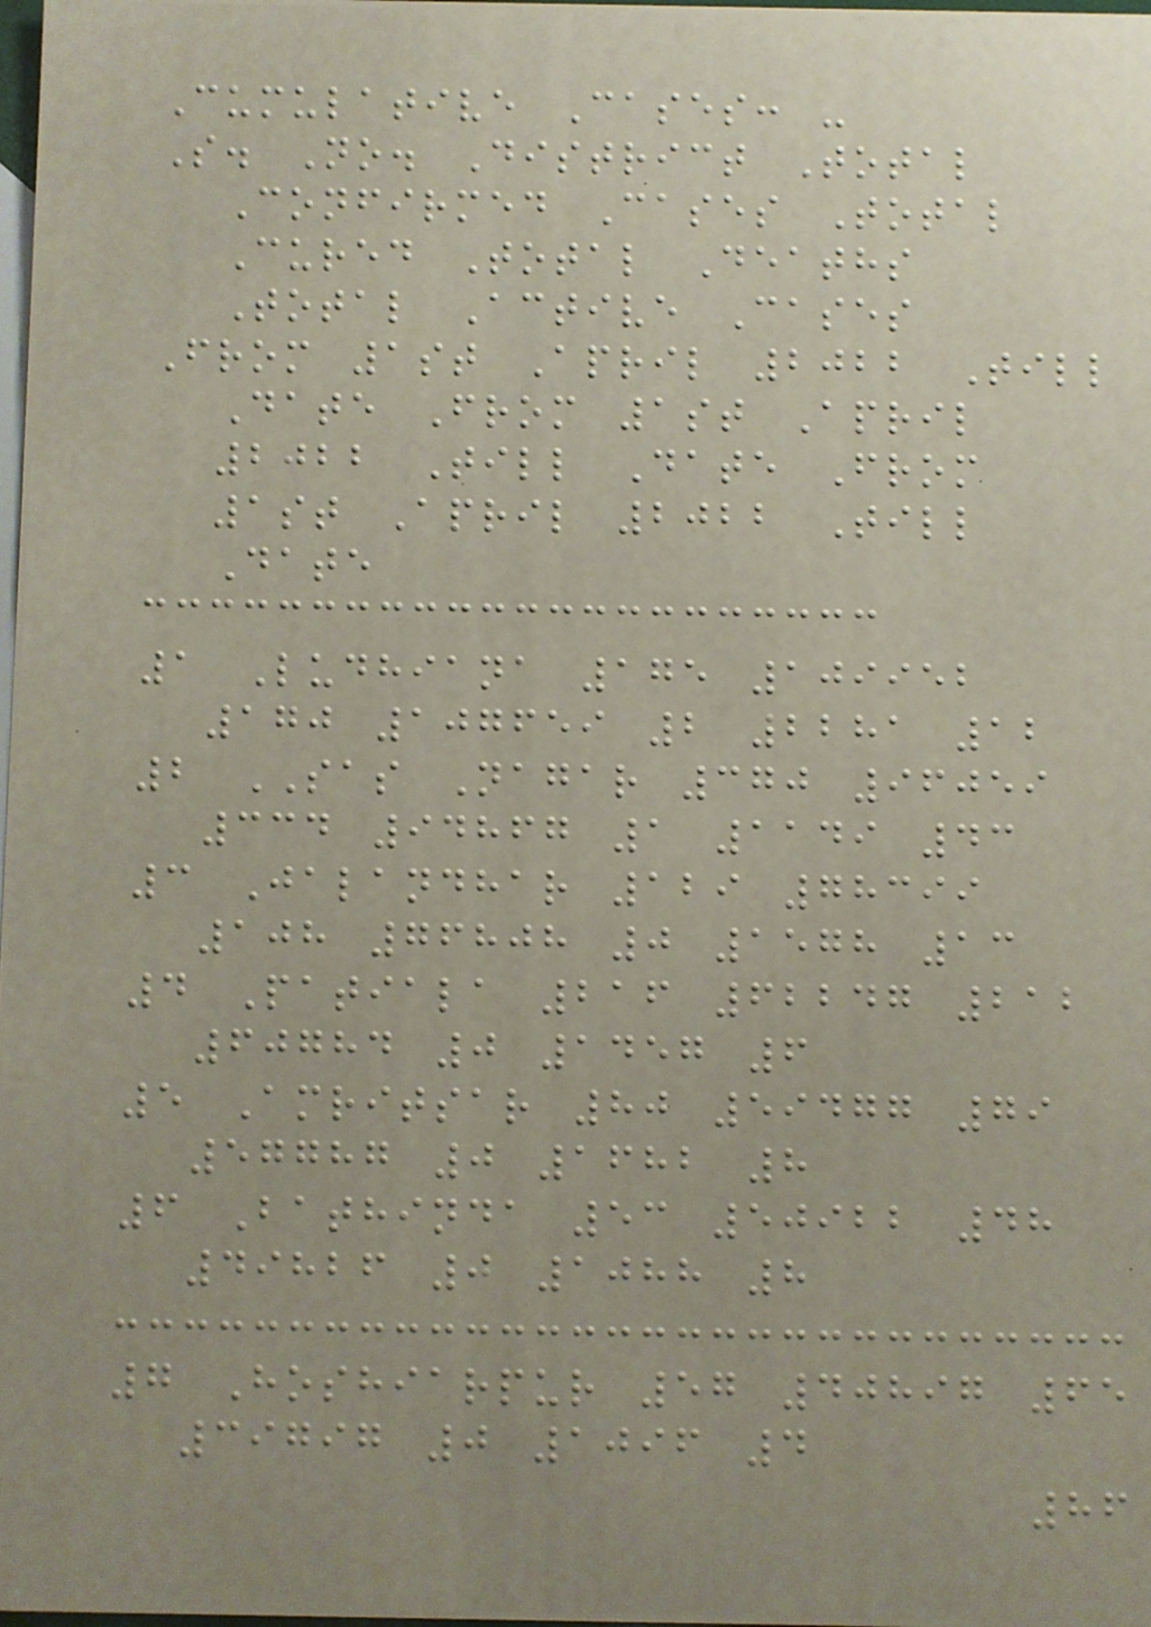Cumulative Cases: -
S. No. District Total
Confirmed Cases Total
Cured Total Deaths
Total Active Cases
From 1st April 2022 Till
Date From 1st April
2022 Till Date From
1st April 2022 Till
Date
1 Ludhiana 175 109952
170 107659 2 2281 12
2 SAS Nagar 370 96059
334 94867 1 1149 43
3 Jalandhar 129 78399
108 76808 0 1578 13
4 Patiala 216 62247 212
60784 0 1457 6
5 Amritsar 80 59477 79
57787 0 1682 8
6 Bathinda 53 50922 48
49826 0 1088 8
7 Hoshiarpur 57 40897 65
39797 0 1096 4
86
